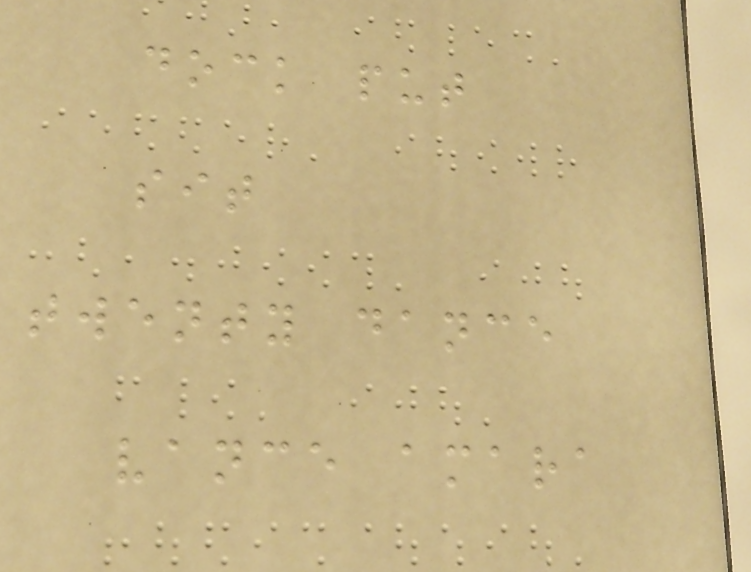dock put
sit
twenty dance
vance amara
